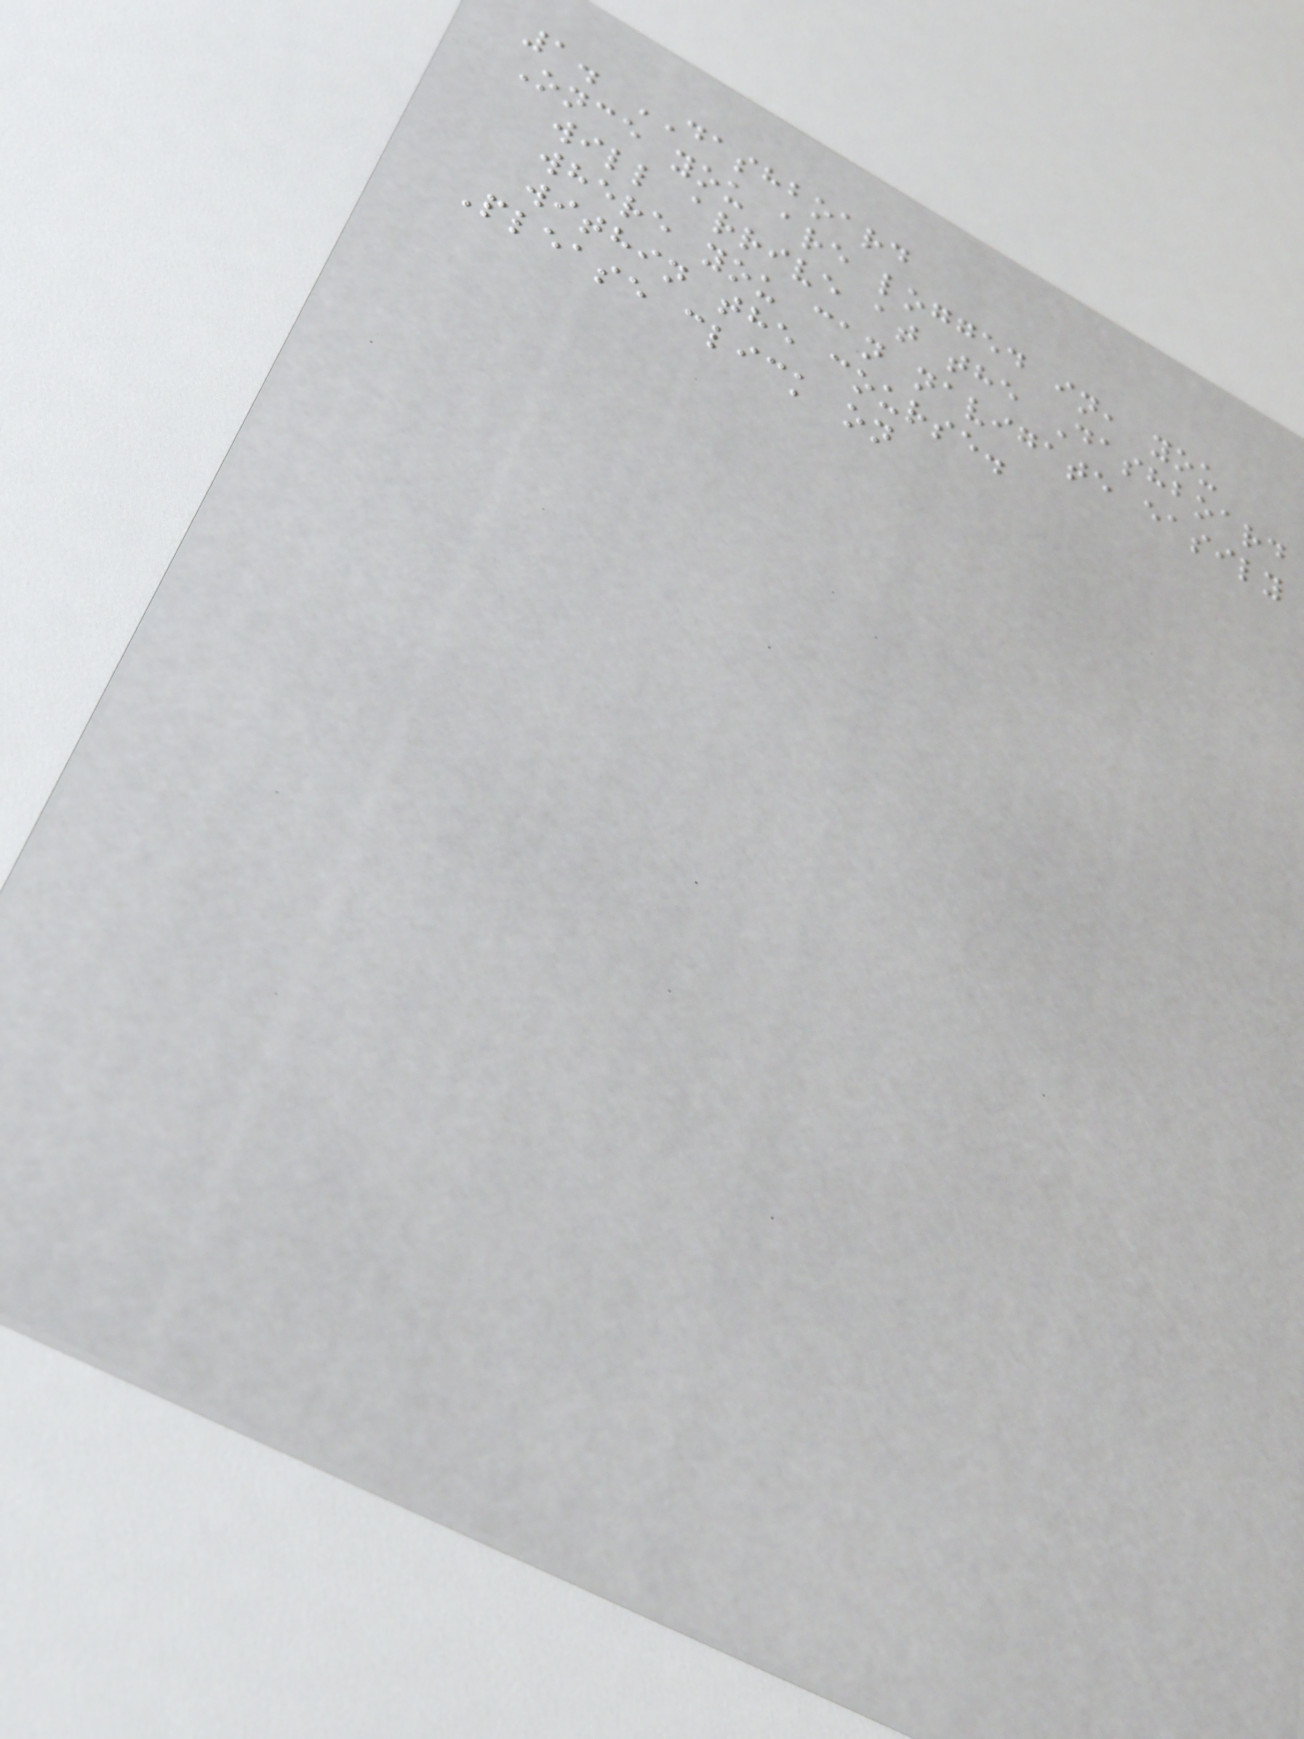1. DASHBOARD
Once you are logged in, you
will arrive at the Dashboard
where you can navigate easily
within the course.
Please click on
